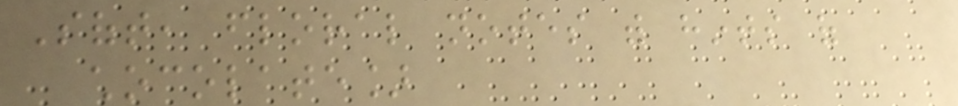Soft, floral notes with hints of
chocolate]
